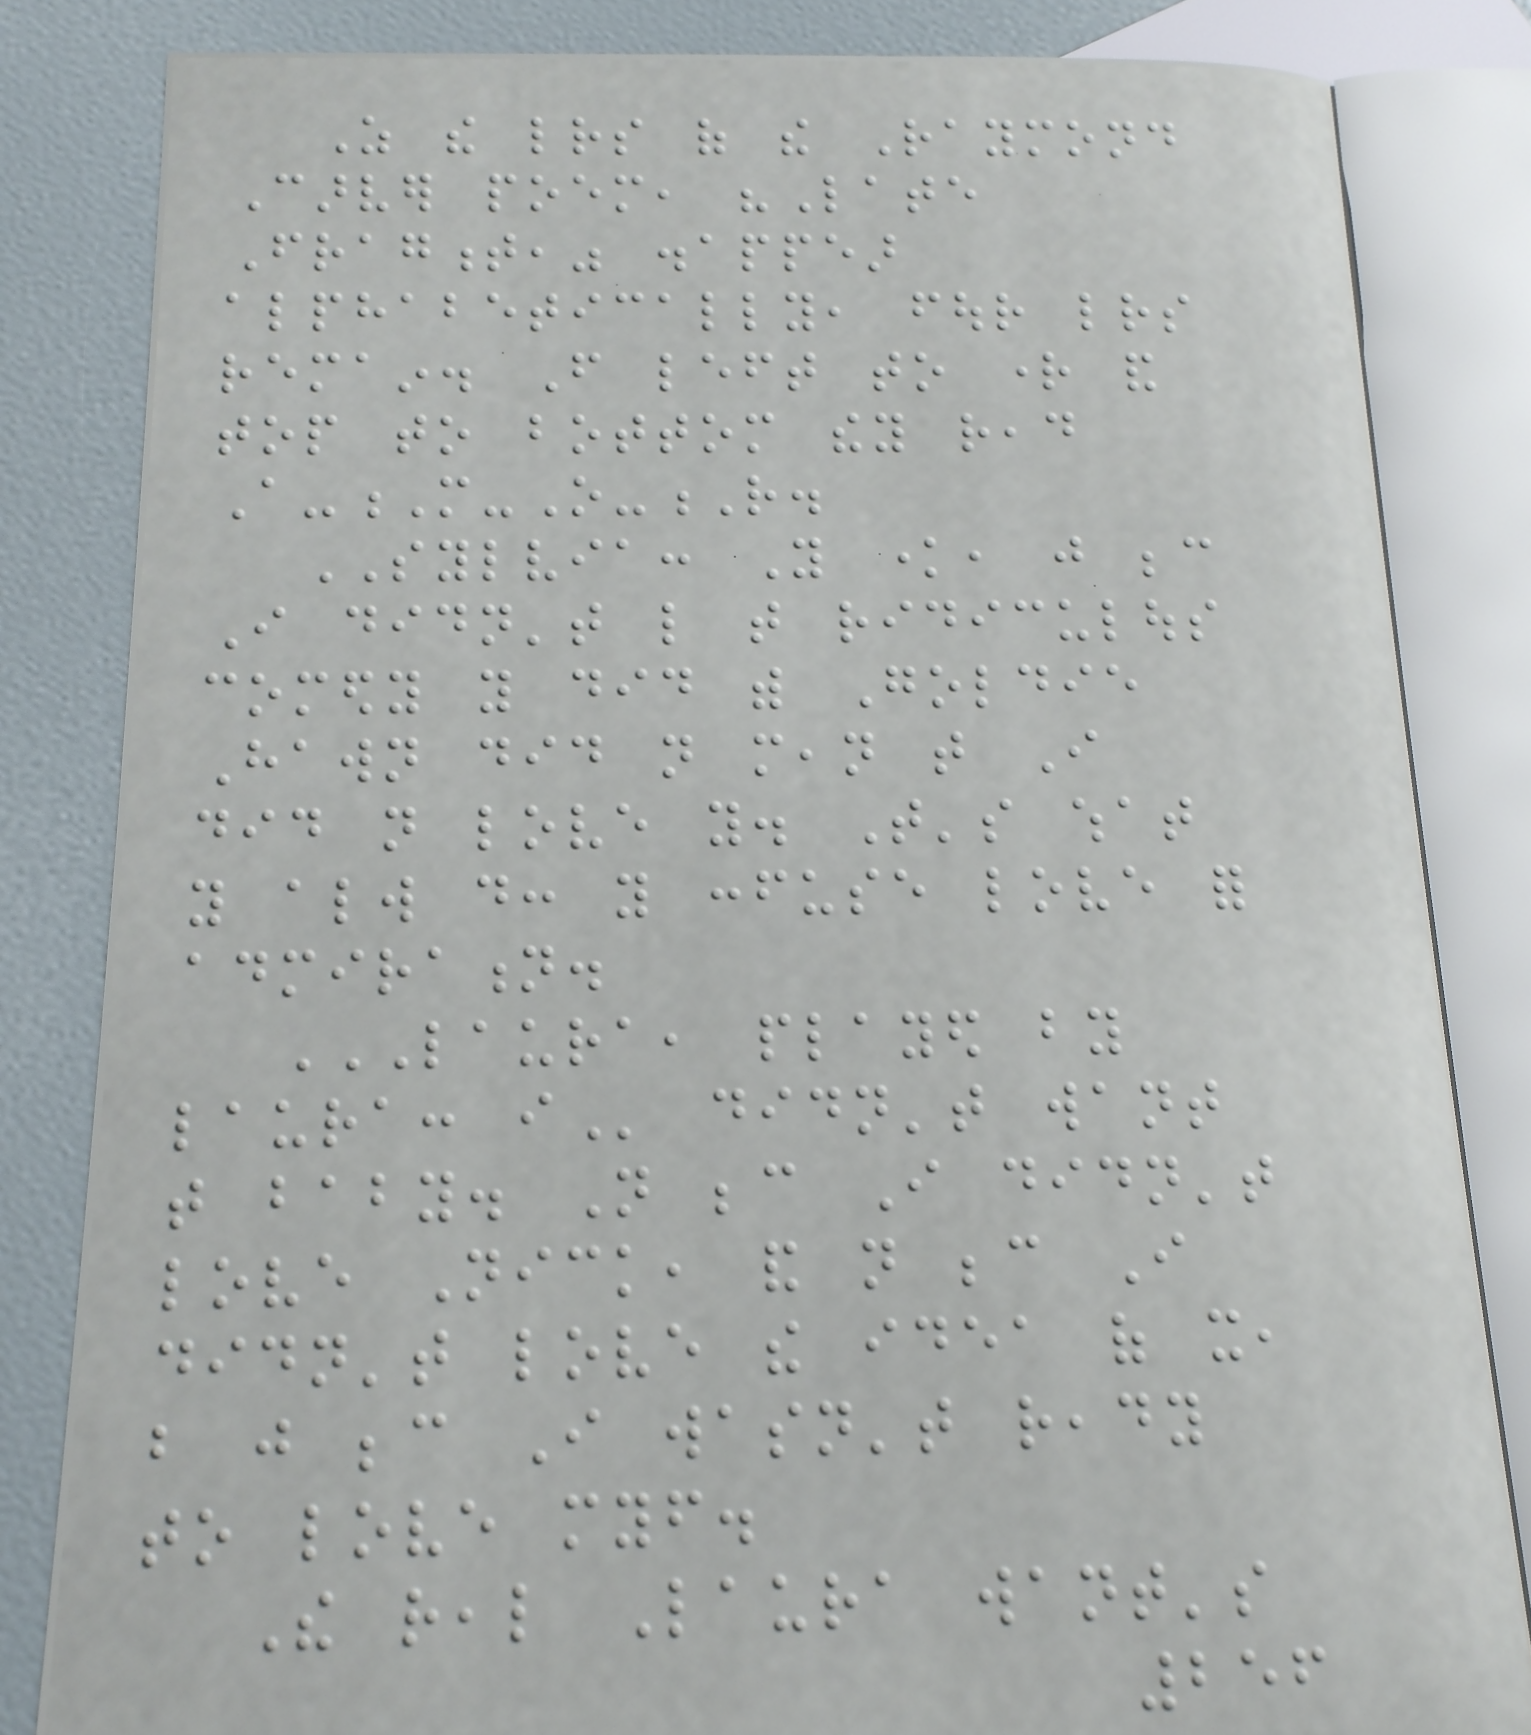As the letters of the Raymond
Carver poem, "Late
Fragment," disappear
alphabetically, four letters
remain. From left to right and
top to bottom they read
A-M-O-R.
SYLVIA: You know, just because
I didn't like that ridiculous
comedy you did with Goldie
Hawn did not mean that I
did not love you. That's what
you always do: you confuse love for
admiration.
LAURA, PLAYED BY
LAURA: I didn't want
that baby. Not because I didn't
love Nick, and not because I
didn't love the idea of it,
but just because I wasn't ready
to love myself.
The real Laura want's
256
